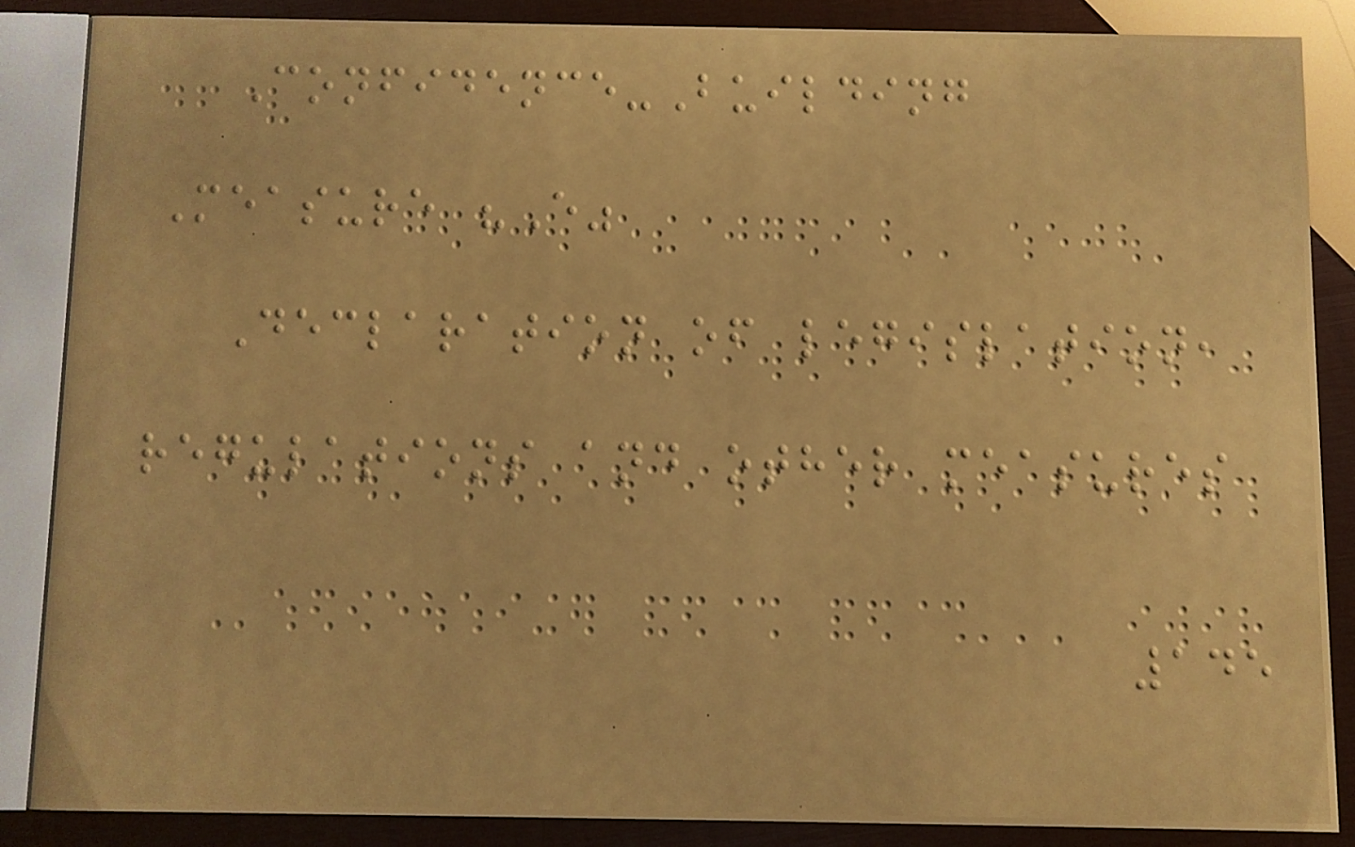Confidence-Building
Measure "E"
Declaration of legislation,
regulations and other measures
145
